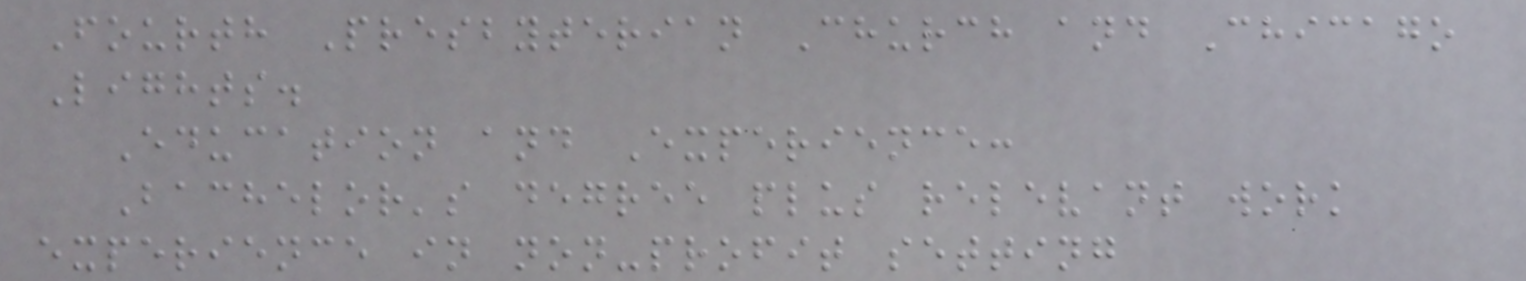Fourth Presbyterian Church and Chicago
Lights.
Education and Experience:
Bachelor's degree plus relevant work
experience in non-profit setting
